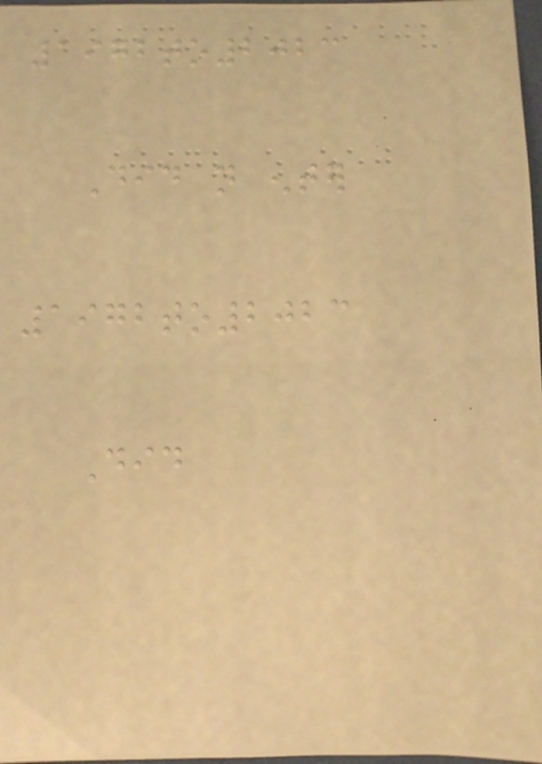1972to2023
Did not enter
1972to2023
Did
